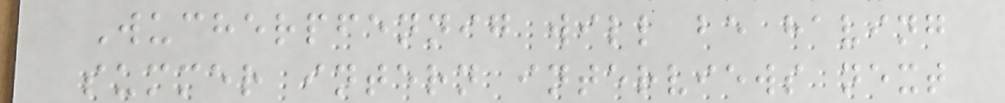Wucherpfennig will be having
summer intern interviews next
